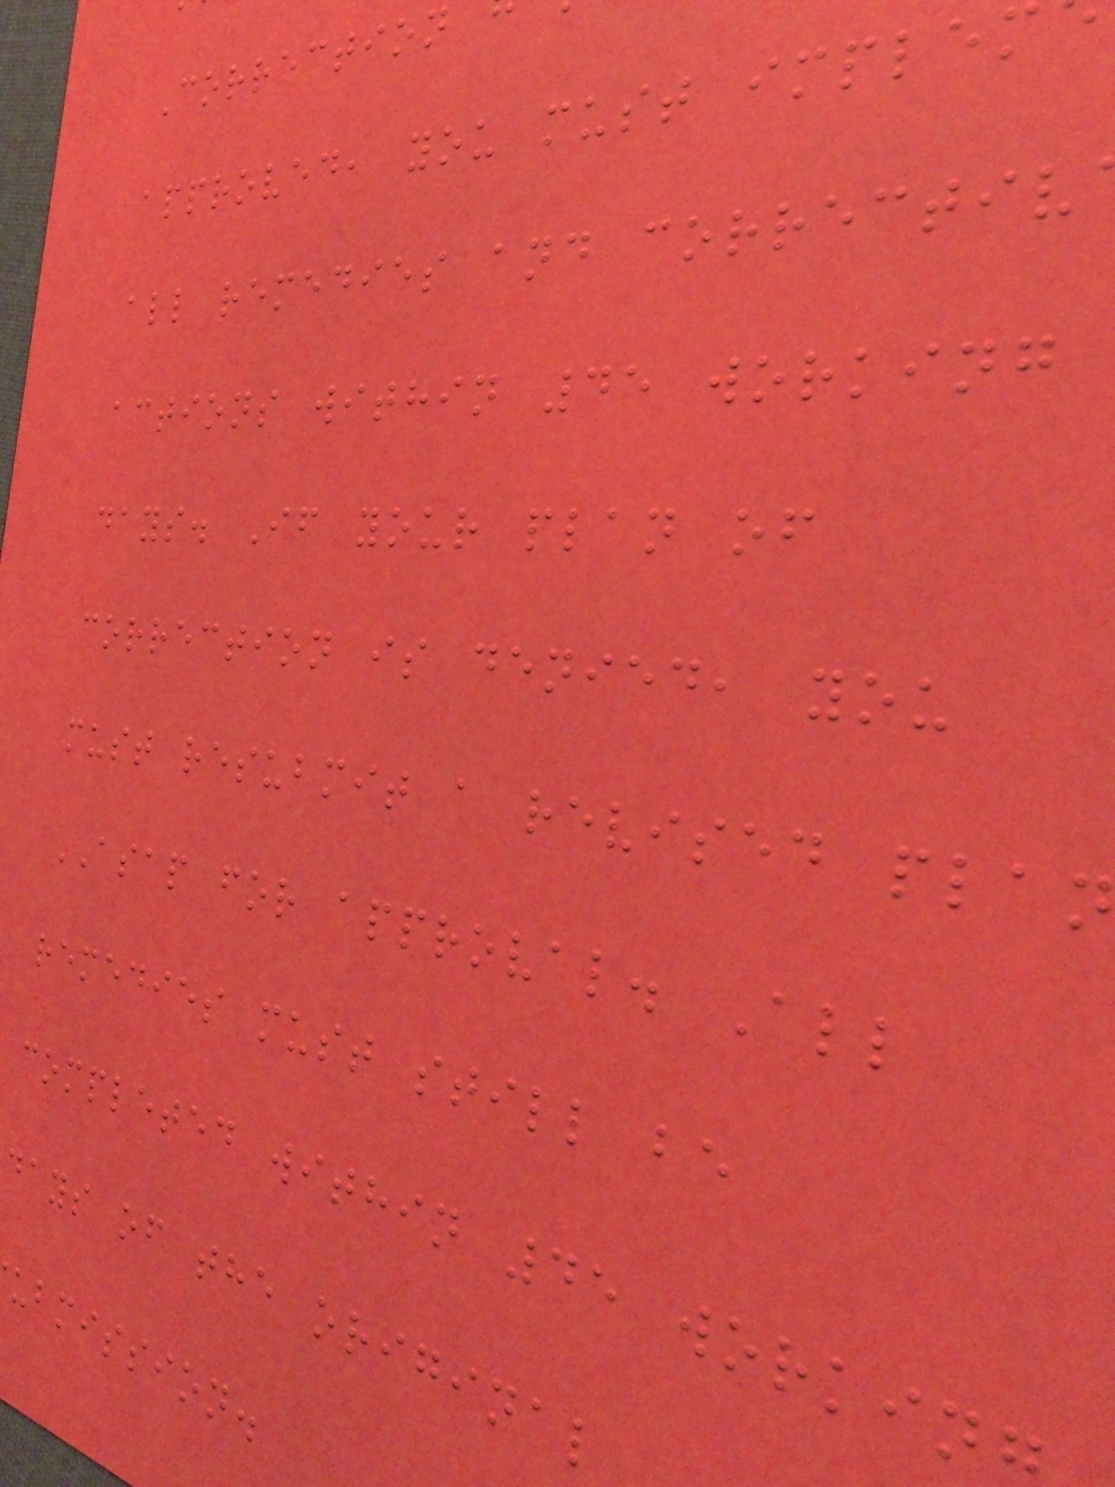Correction
approved, you must imple
all remedies and correctiv
actions within 45 working
days. If your plan of
correction is denied, you
must resubmit a revised plan
ASAP for approval. All
remedies must still be
completed within 45 workin
days of the original
ubmission.
